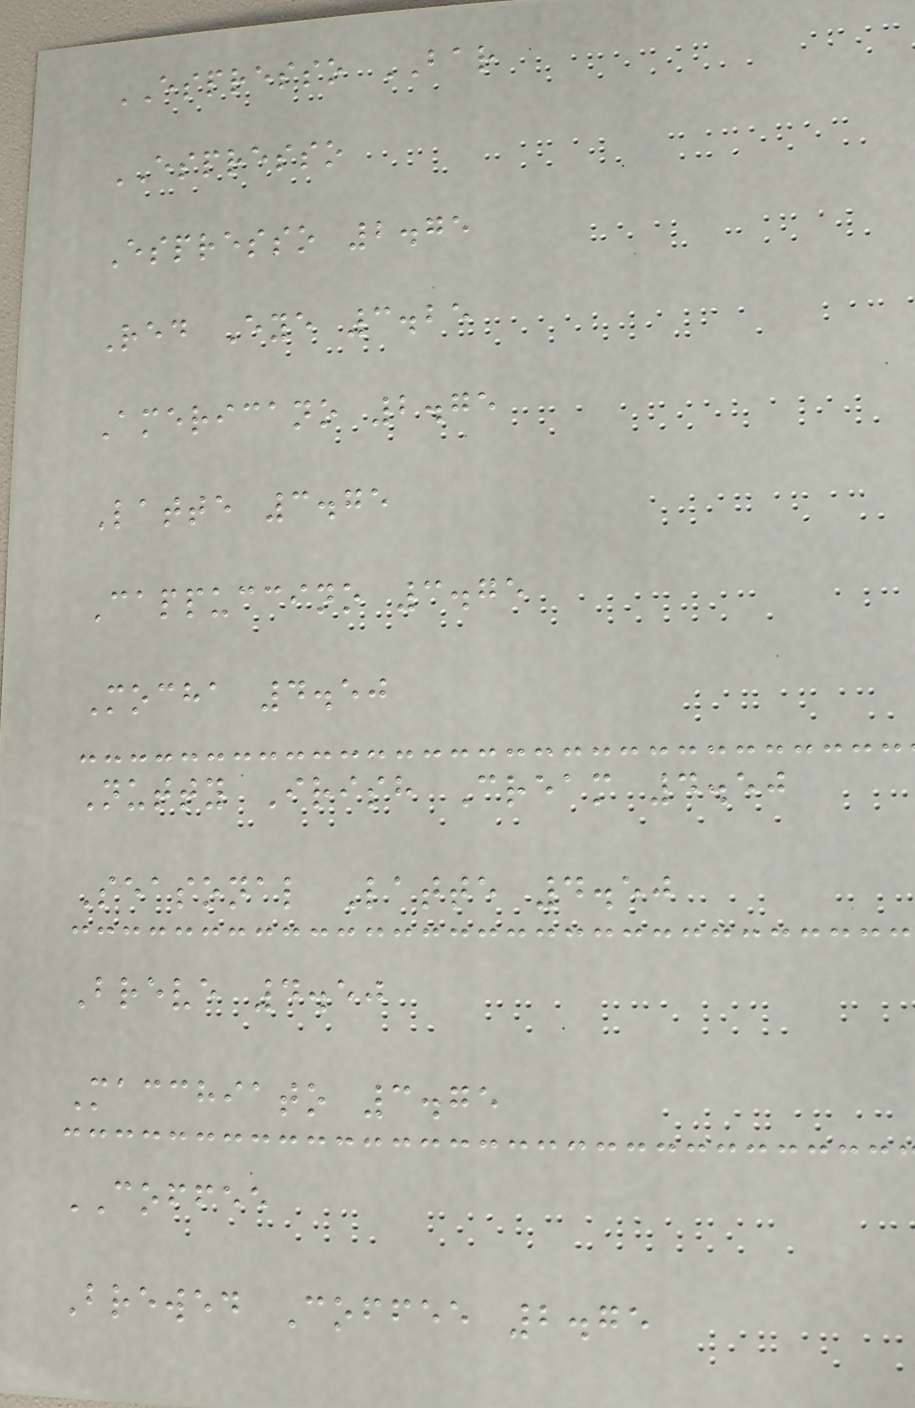ESPRESSO BAR
ESPRESSO
Espresso 2.75
Red Eye 3.25
Americano 2.75
Latte 3.75
Cappuccino 3.75
Mocha 4.50
Nutty Irish Cream 4.50
Seasonal Latte 4.50
Breve 4.50
Macchiato 3.75
COFFEE
Brewed Coffee 2.75
